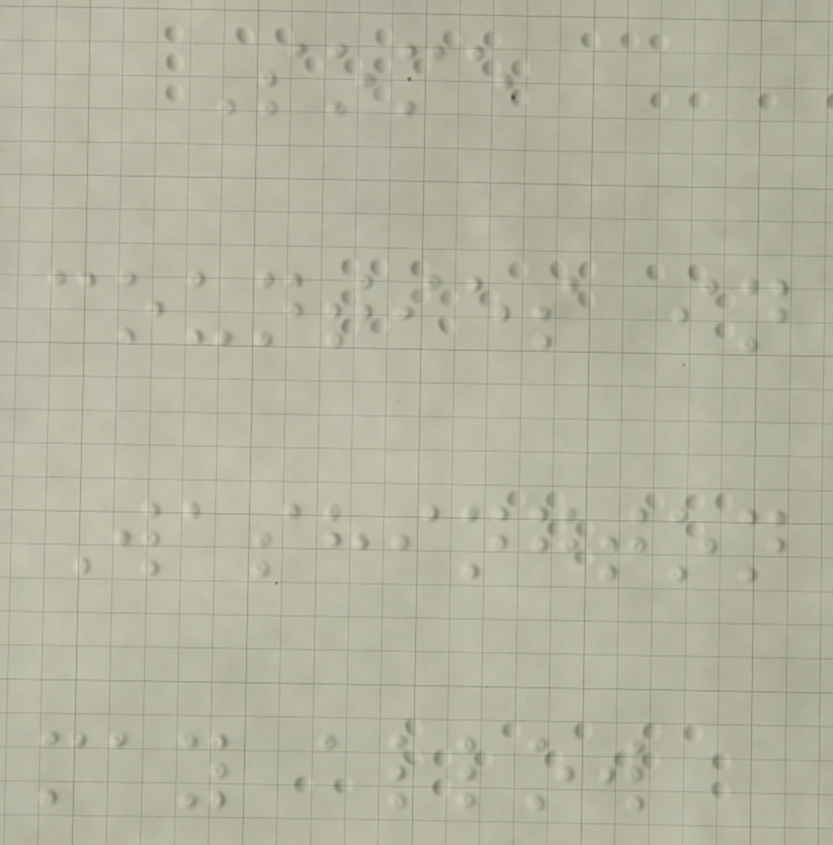Some
counties in
Washington
may allow
